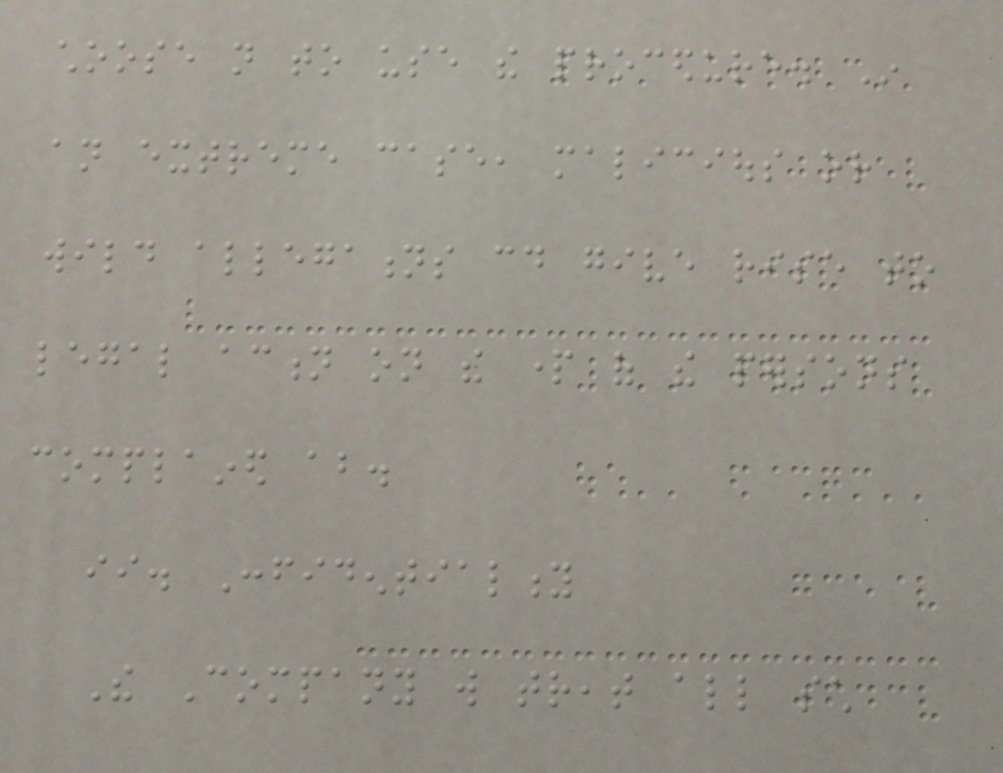choose not to use the procedure. In
an extreme case, malicious or
wild allegations could give rise to
legal action on the part of the persons
complained about.
ii. Confidentiality
The Company will treat all such
